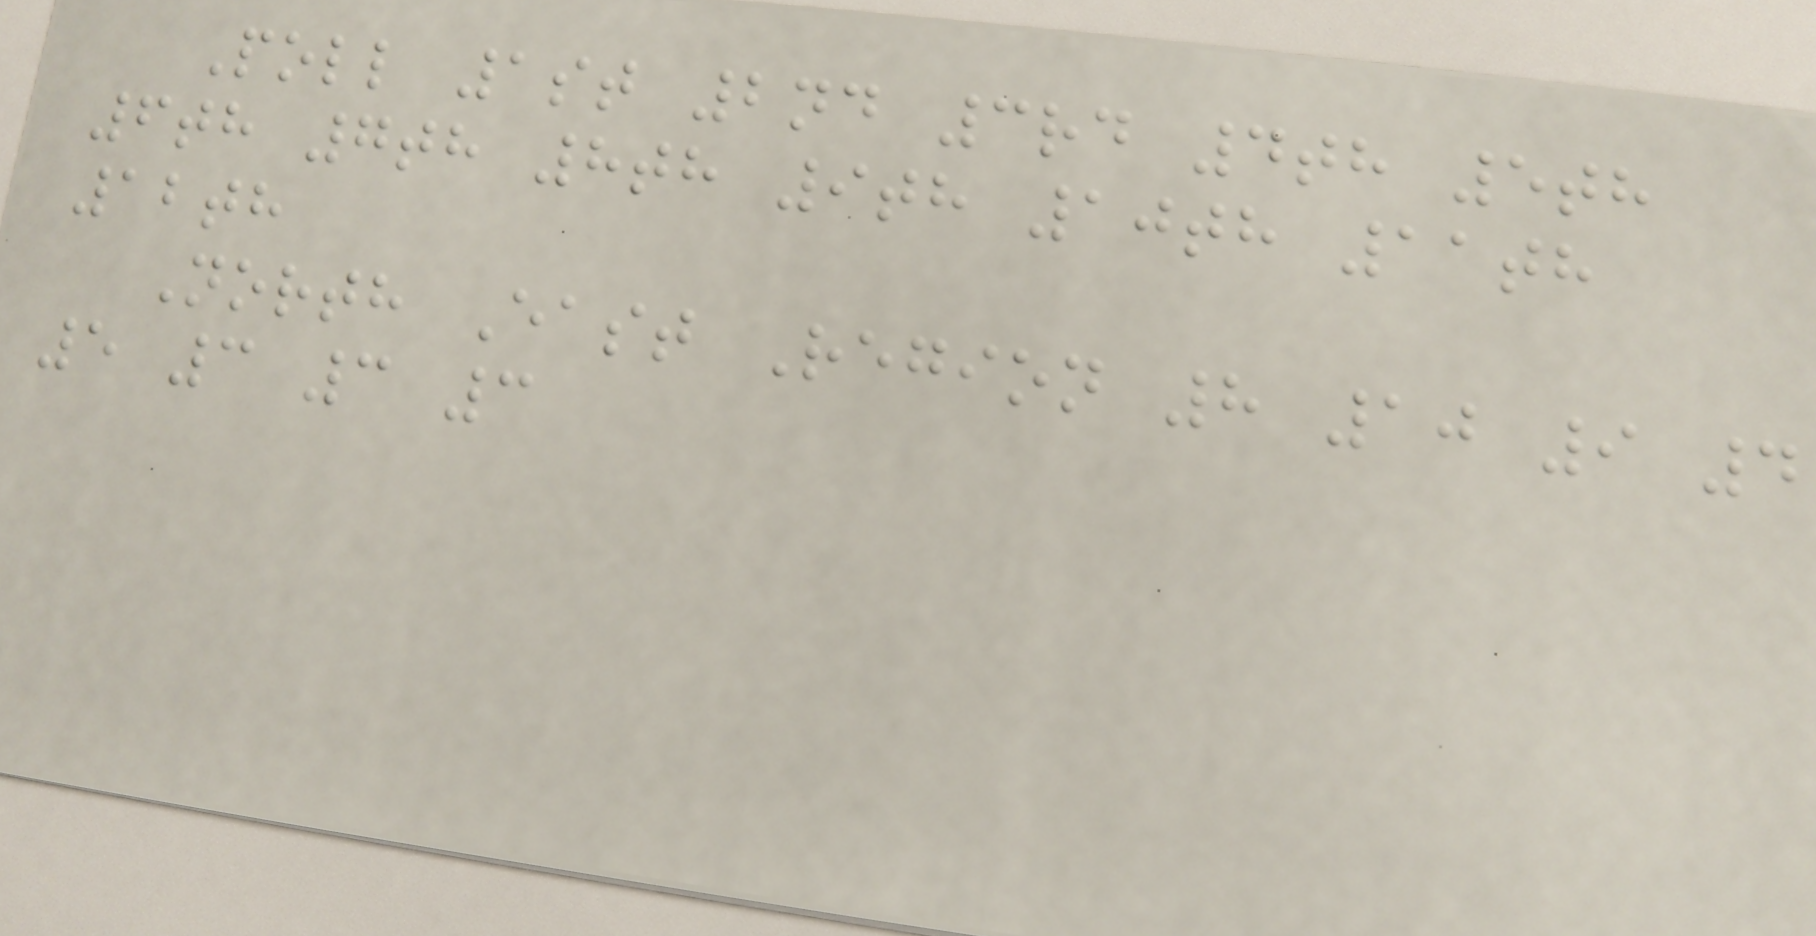Poll 1st 2nd 3rd 4th 5th
6th 7th 8th 9th 10th 11th
12th
North East Region 8 10 9 4
5 3 3 3
